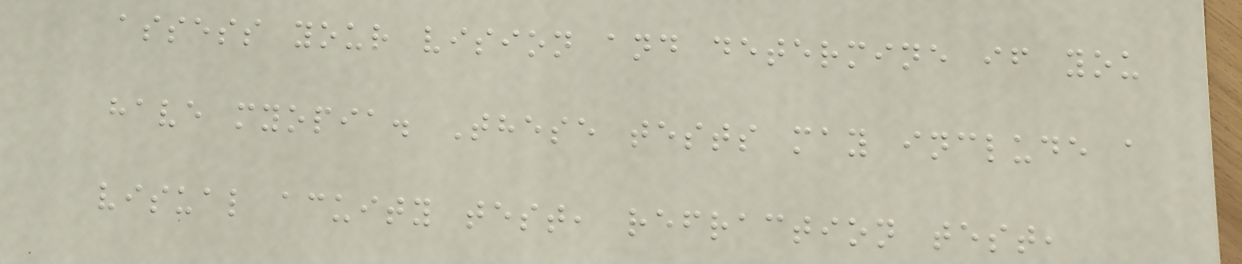assess your vision and determine if you
have myopia. These tests may include a
visual acuity test, refraction test,
